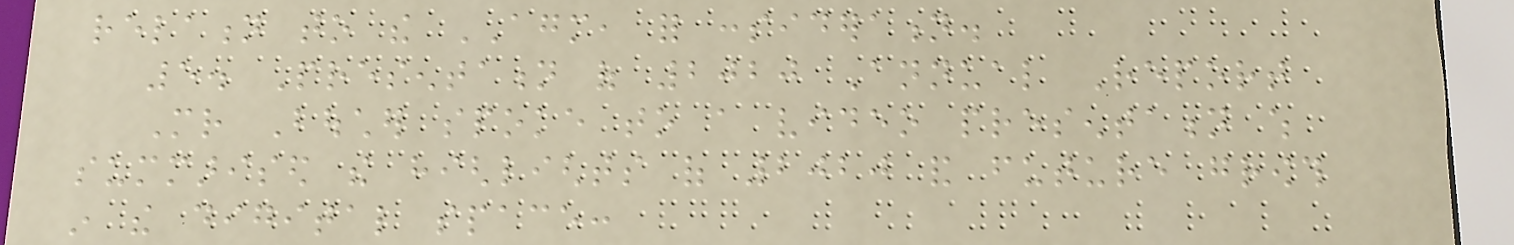relation to the AGM, for consideration.
5. Presentation of 2020 Annual Report
Mr Boucher spoke to a video presentation which
summarised the highlights of 2020 and future growth
in the digital space:
